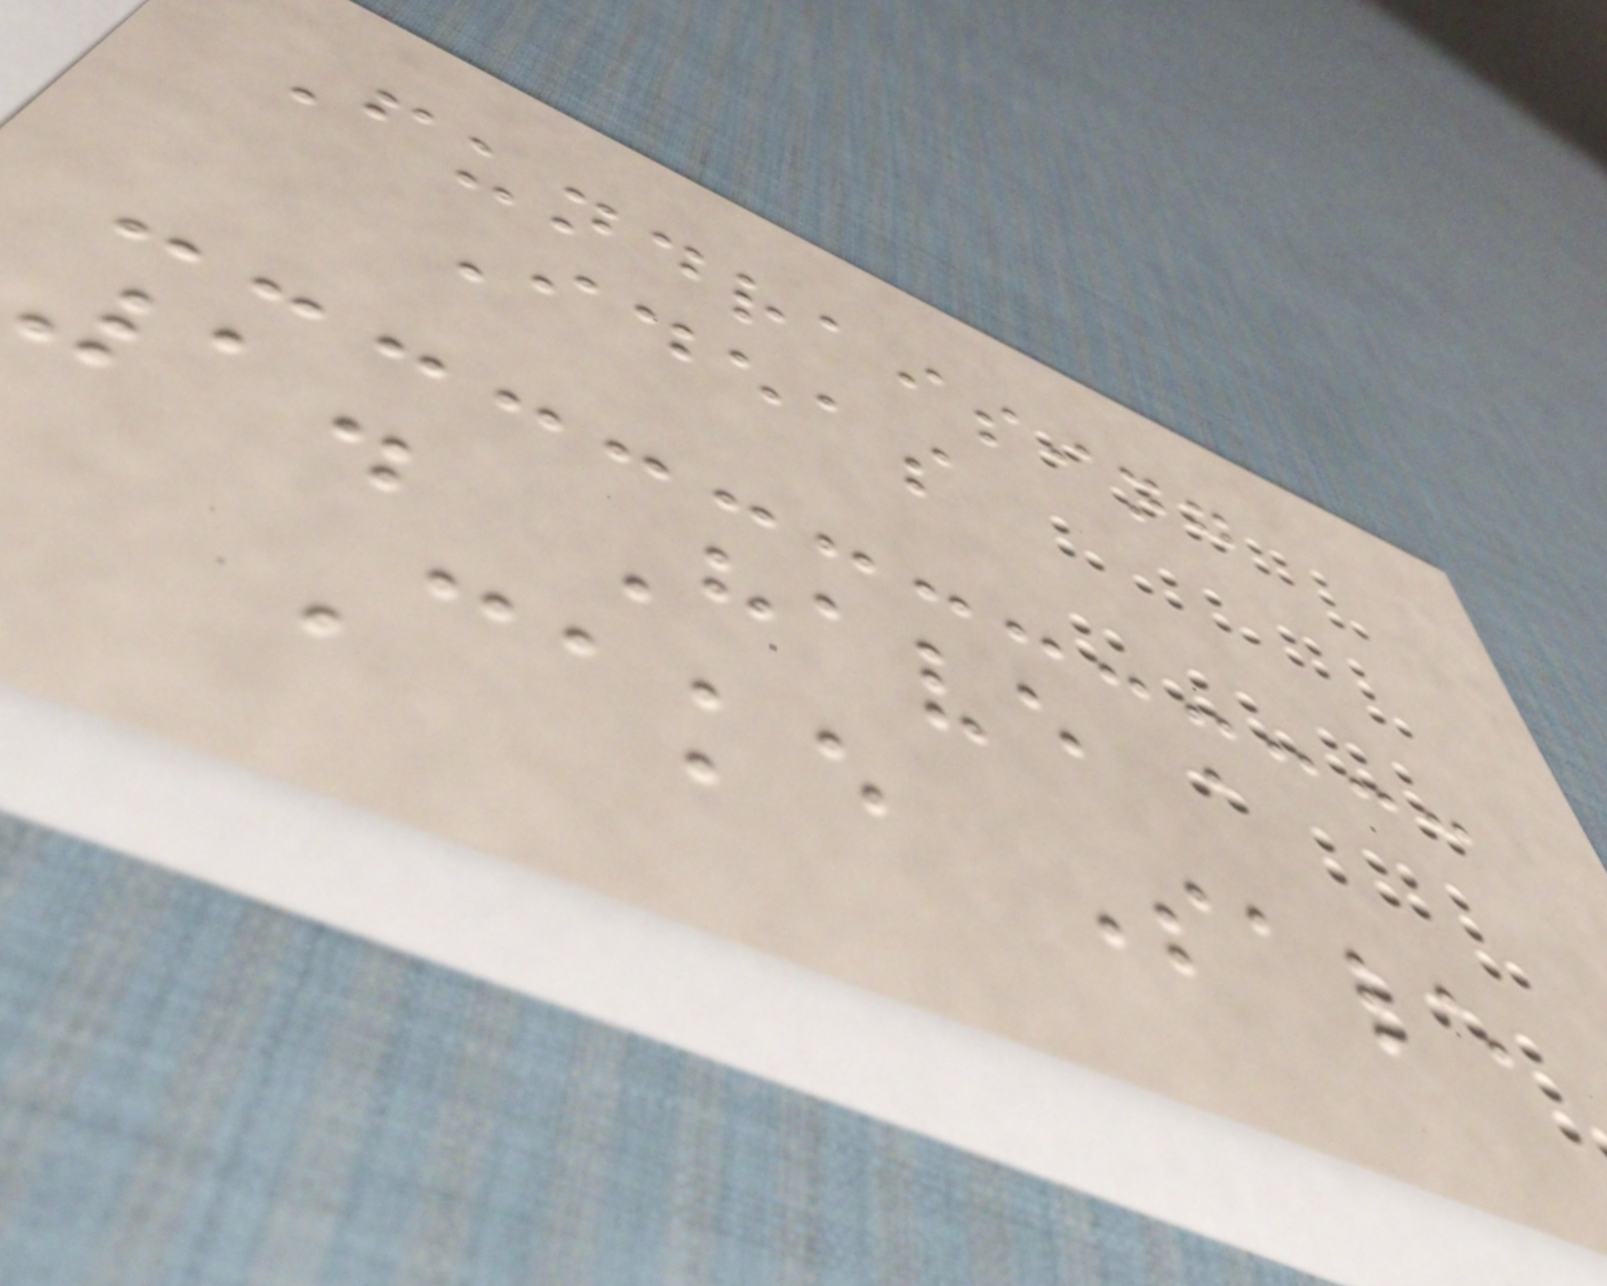Fundraising
Ideas
1. Have a
Cake Sale
